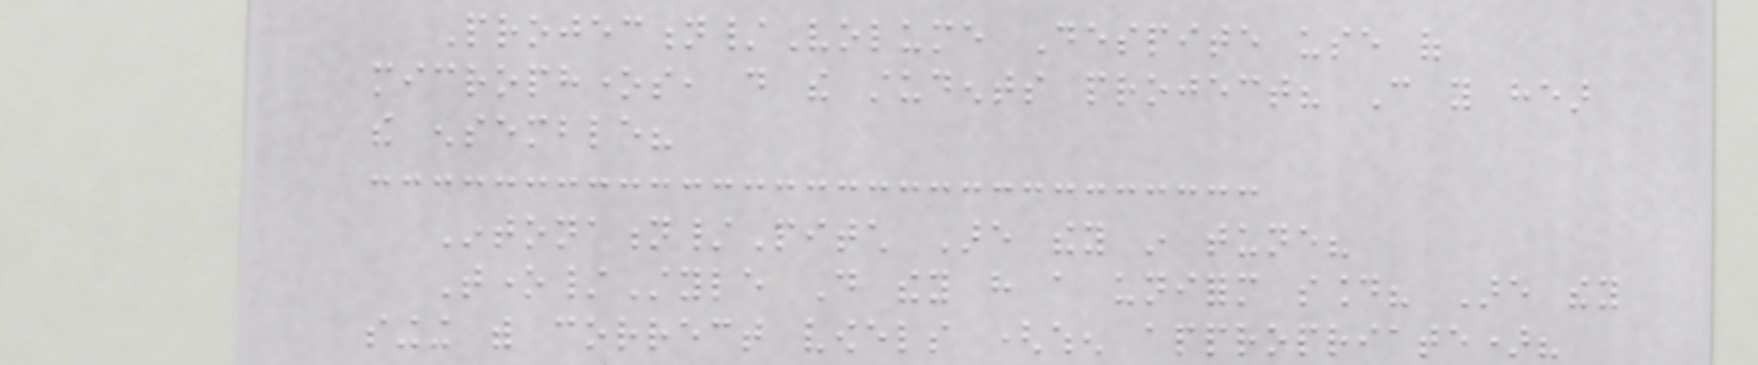Projection/Volume Despite use of
microphones, do the students project? Can you hear
the ensemble?
Intonation/Pitch Are they in tune?
Tone/Style Do they have a uniform sound? Are they
singing with correct vowels (when appropriate)?
